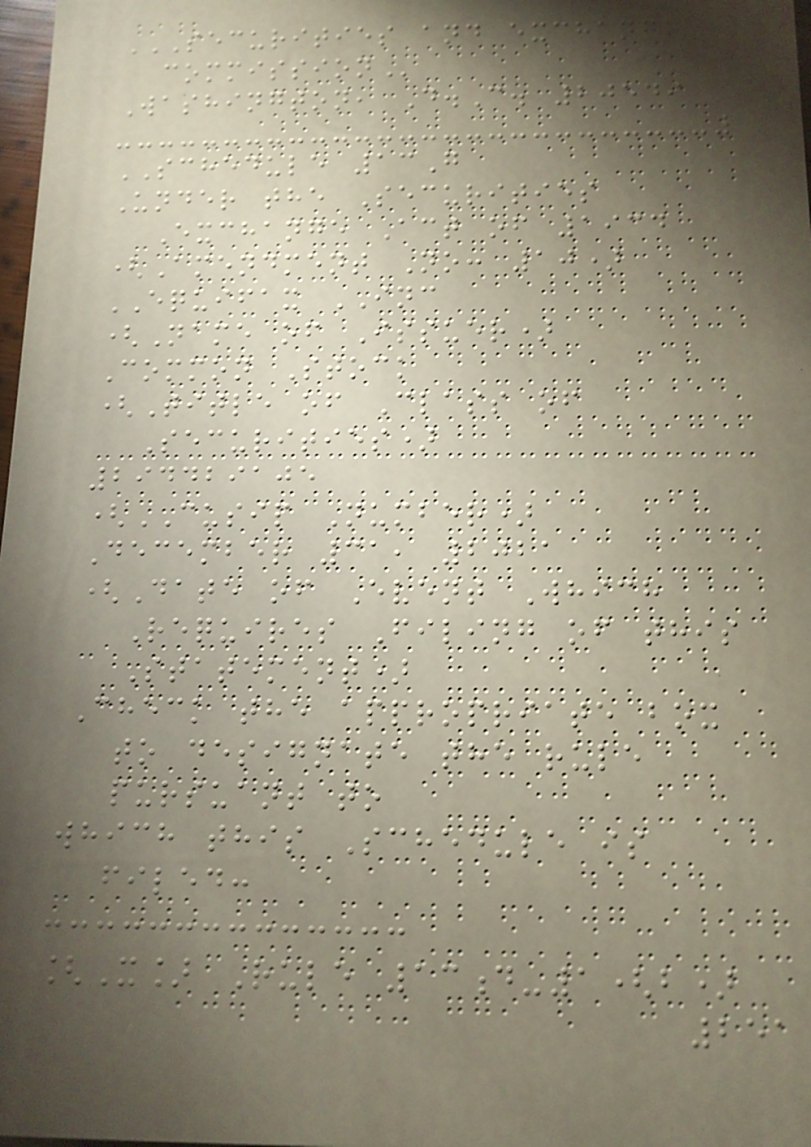SECURITIES AND EXCHANGE
COMMISSION
Washington, D.C. 20549
SCHEDULE 13G
Under the Securities
Exchange Act of 1934
(Amendment No: 10)
EQUIFAX INC
(Name of Issuer)
Common Stock
(Title of Class of
Securities)
294429105
(CUSIP Number)
December 31, 2021
(Date of Event Which
Requires Filing of this
Statement)
Check the appropriate box
to designate the rule
pursuant to
which this Schedule is
filed:
[X] Rule 13d-1(b)
251
